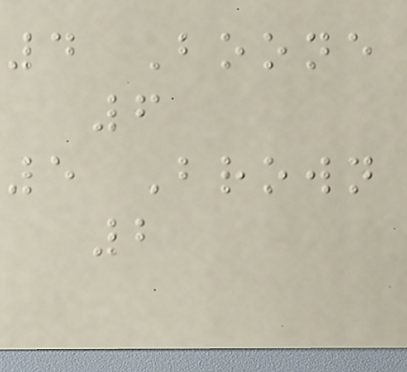4 Boone
6
5 Brown
2
